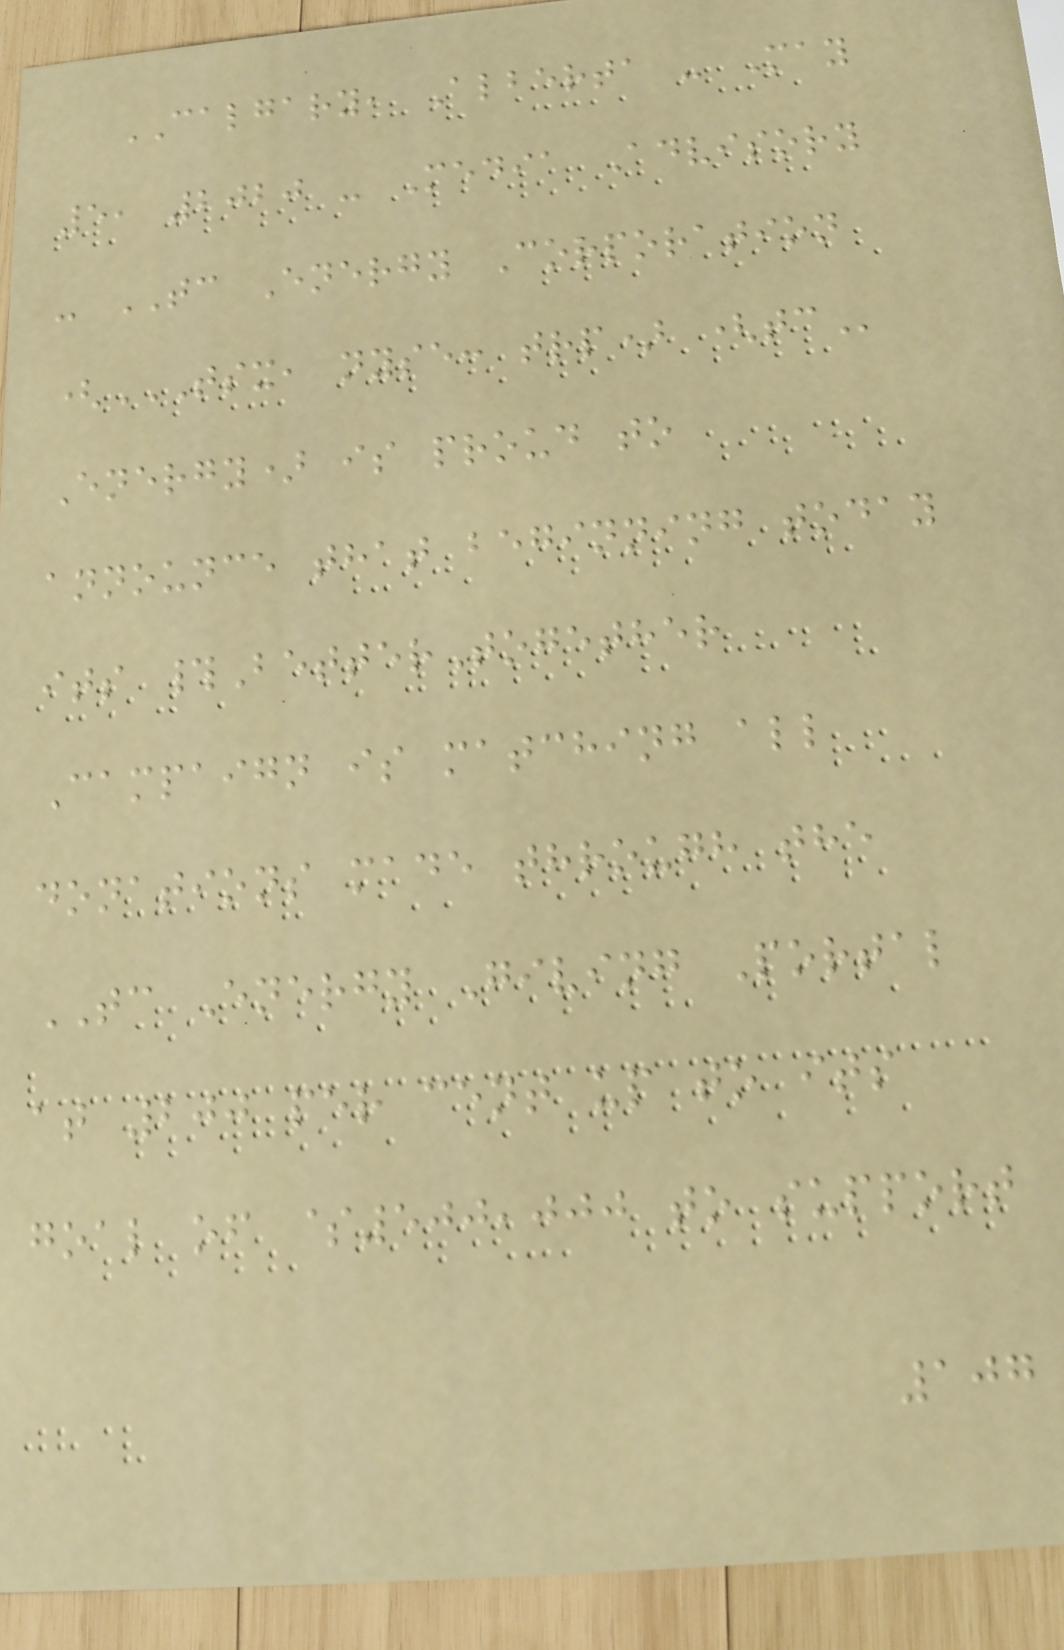CALGARY, Alberta - May
5, 2020 - Media Advisory
- TC Energy Corporation
(TSX, NYSE: TRP) (TC
Energy) is proud to
announce that beginning today
its #BetterTogether
Campaign is matching all
donations made through the
TC Energy Giving Portal
at 200 per cent up to its
goal of $500,000 to support
107
